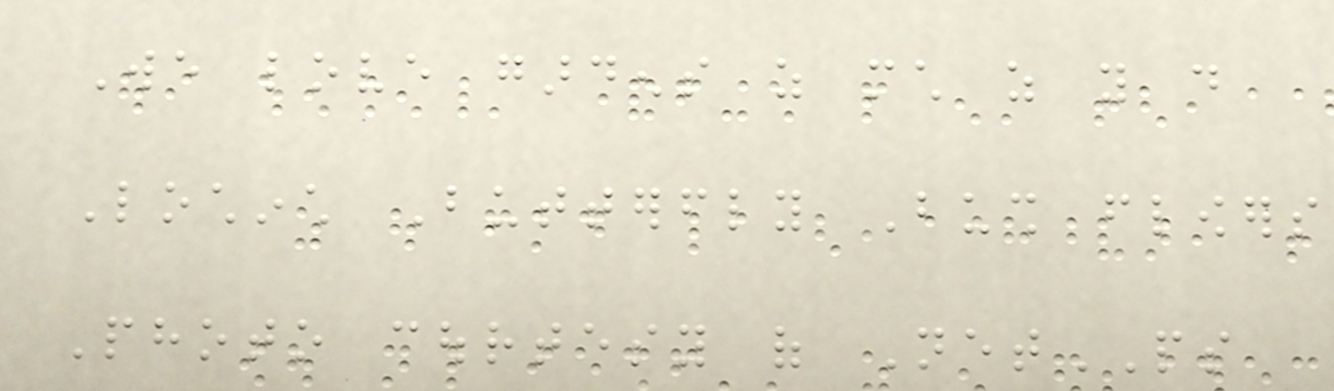We love gardens as much as you do
Lochinch Butterfly Bush flowers
Photo courtesy of NetPS
